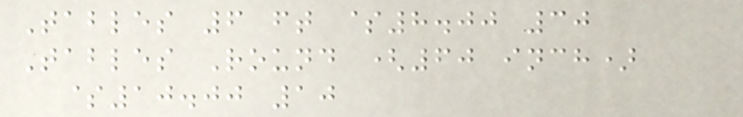Tables 6 ft $8.00 30
Tables Round (60 inch)
$10.00 10
